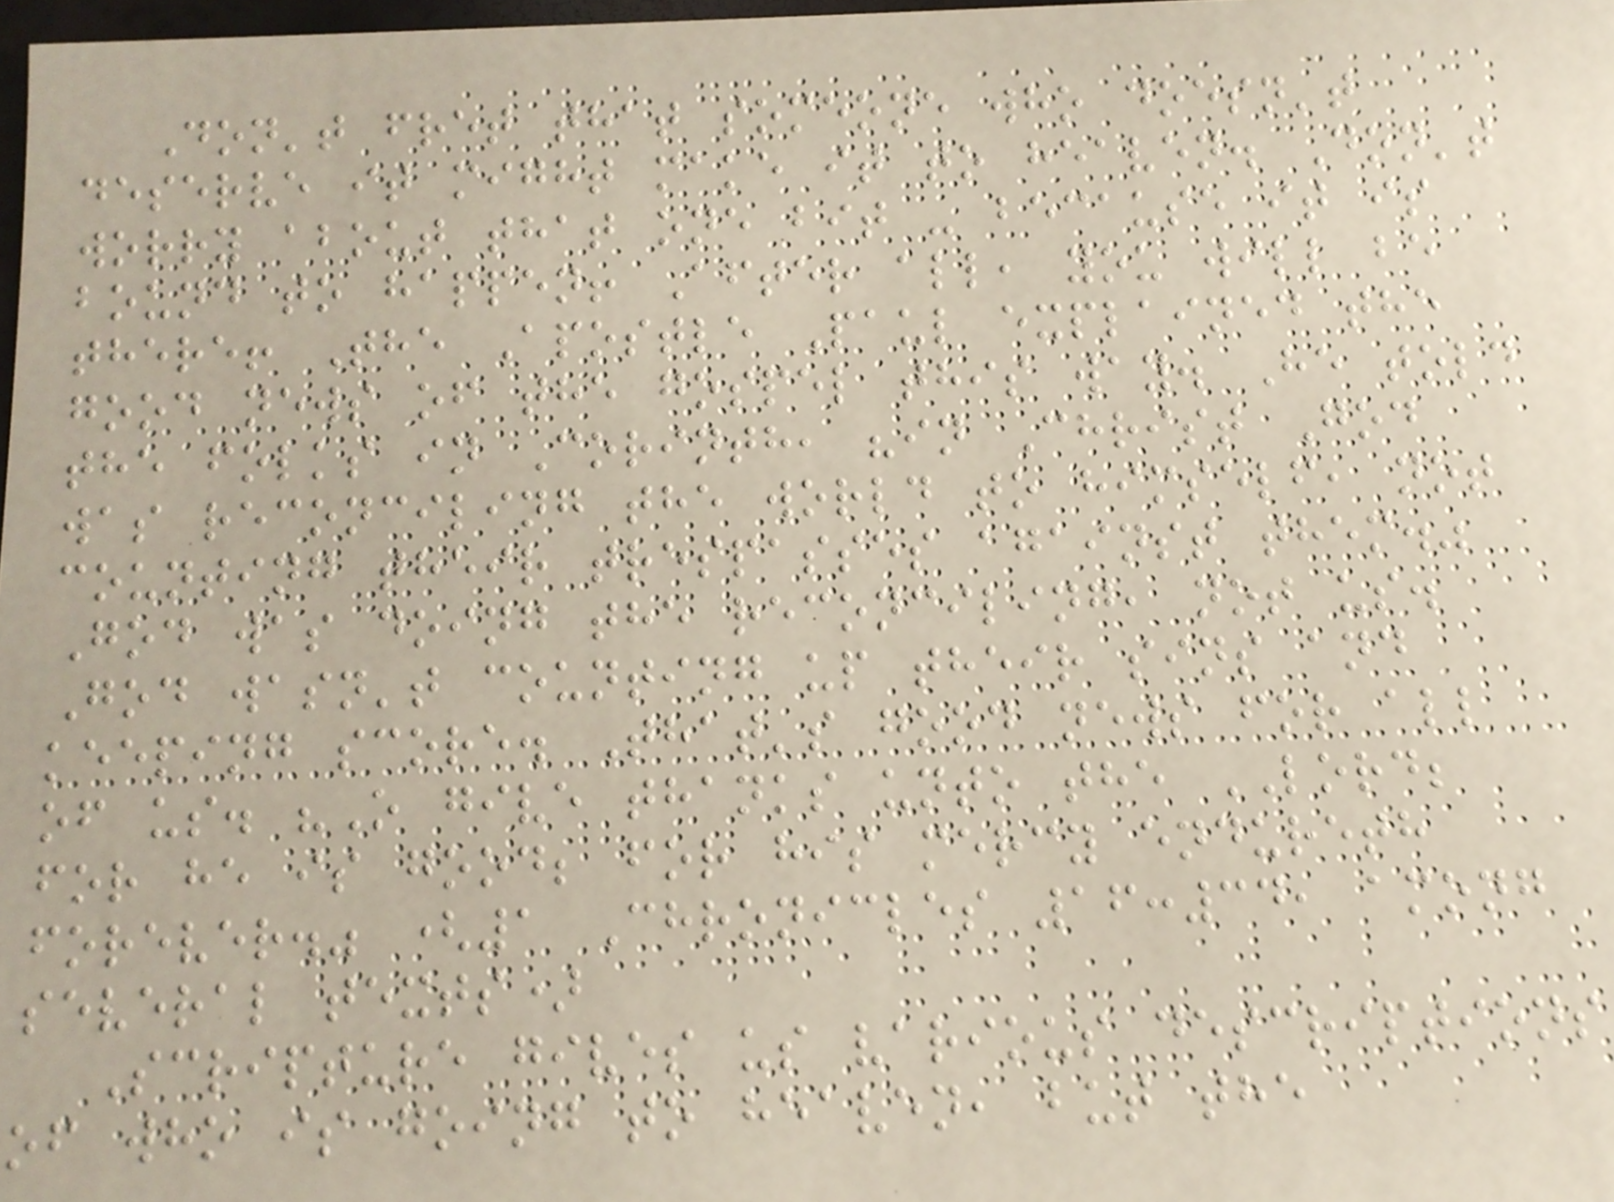Don't fret that someone who doesn't
deserve it might make it to heaven. Don't
worry about that one bit - because it is
bound to happen! After all, you will be
there! The Apostle Paul explained the
good news of the gospel this way. He told
the folks in Corinth, "in Christ God
was reconciling the world to himself, not
counting their trespasses against them."
God was doing the reconciling, not us.
God wasn't counting up their sins and
keeping score. That's good news for all
of us. "O give thanks unto the LORD;
for he is good; for his mercy endureth
forever." (1 Chronicles 16:34, among
several texts)
Scripture gives us various descriptions
of who is going to heaven, but the
